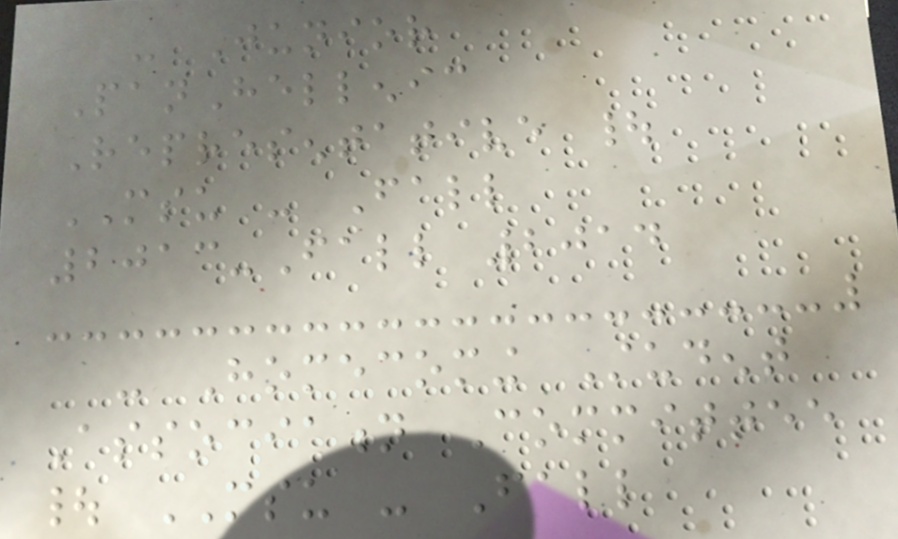- Junior
PanHellenic
Representative |
MSU - Fall
2013-Fall 2014
- Homecoming Student
Association Committee
| MSU - Fall
